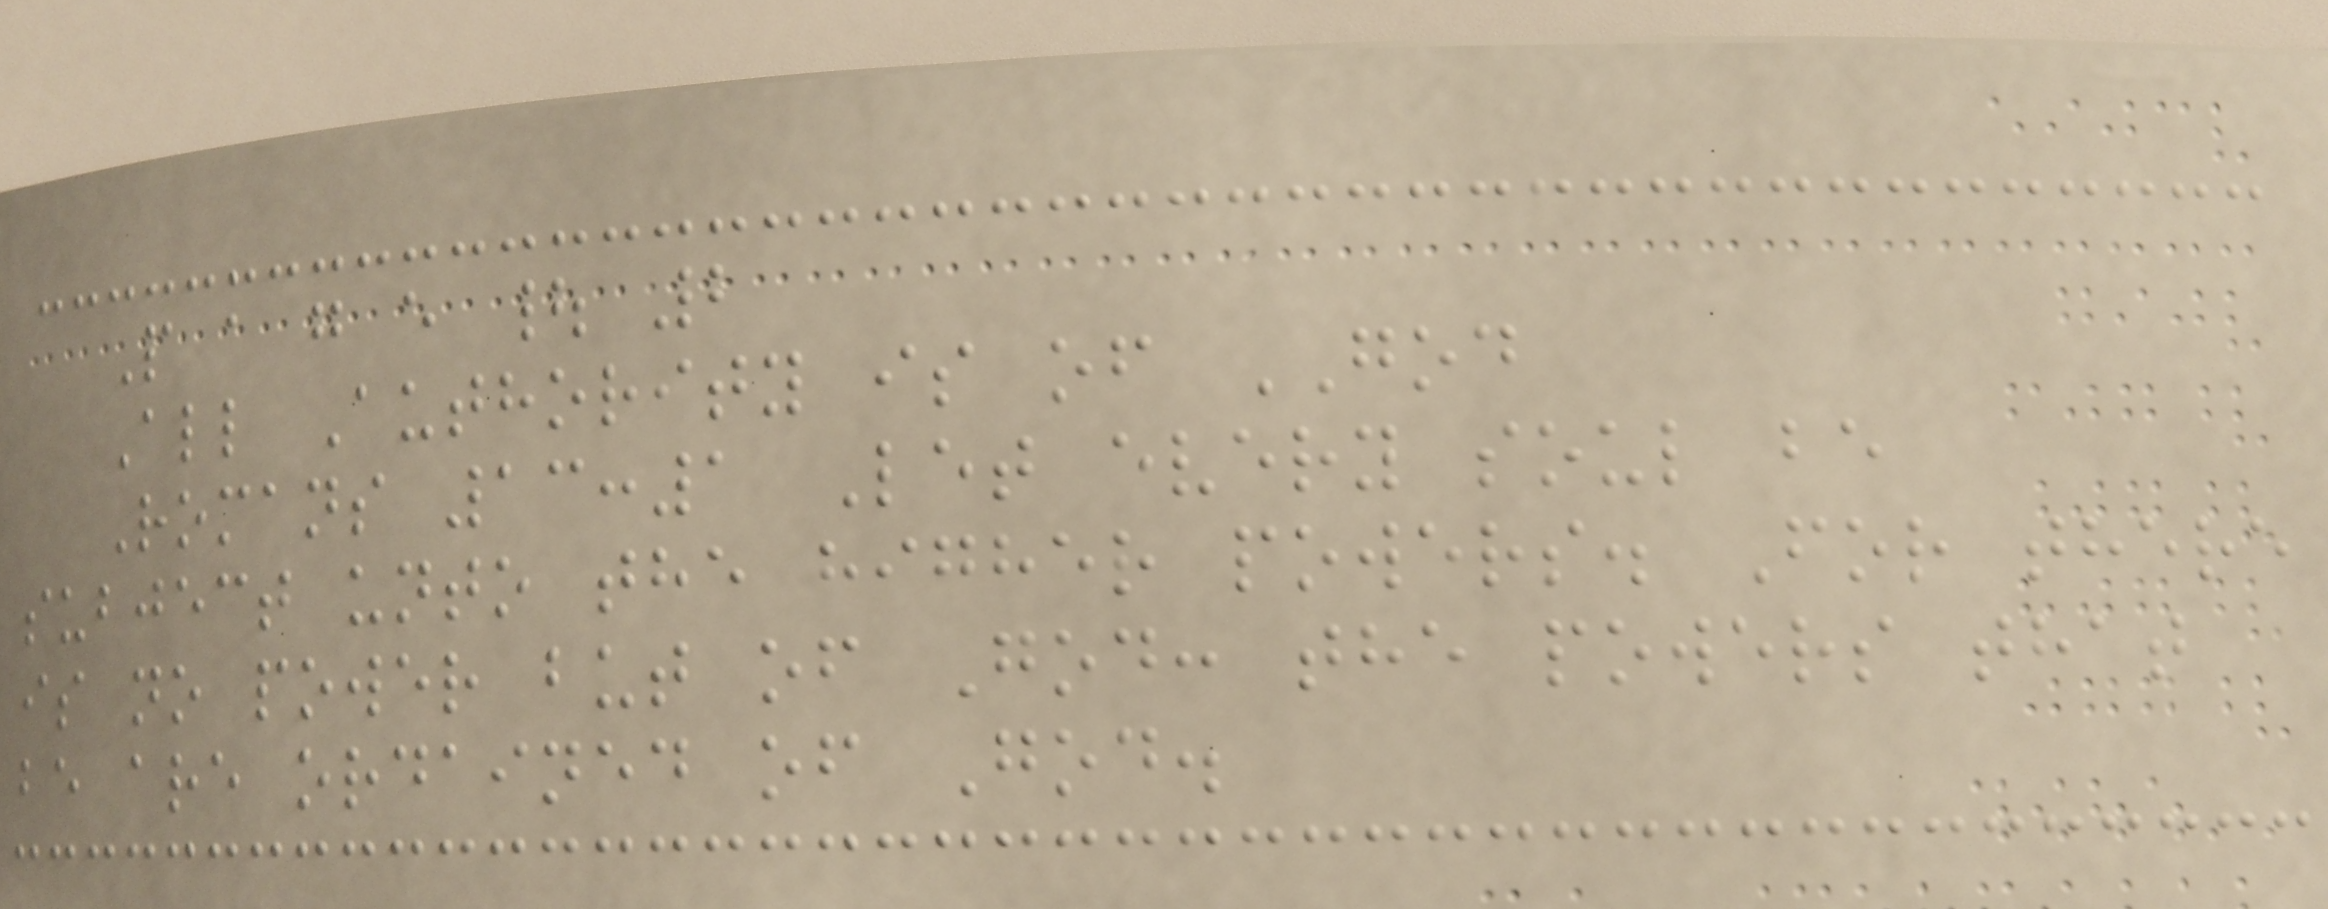P a g e | 2
All Authority is of GOD
Romans 13:1 Let every soul be
subject unto the higher powers. For there
is no power but of God: the powers that
be are ordained of God.
